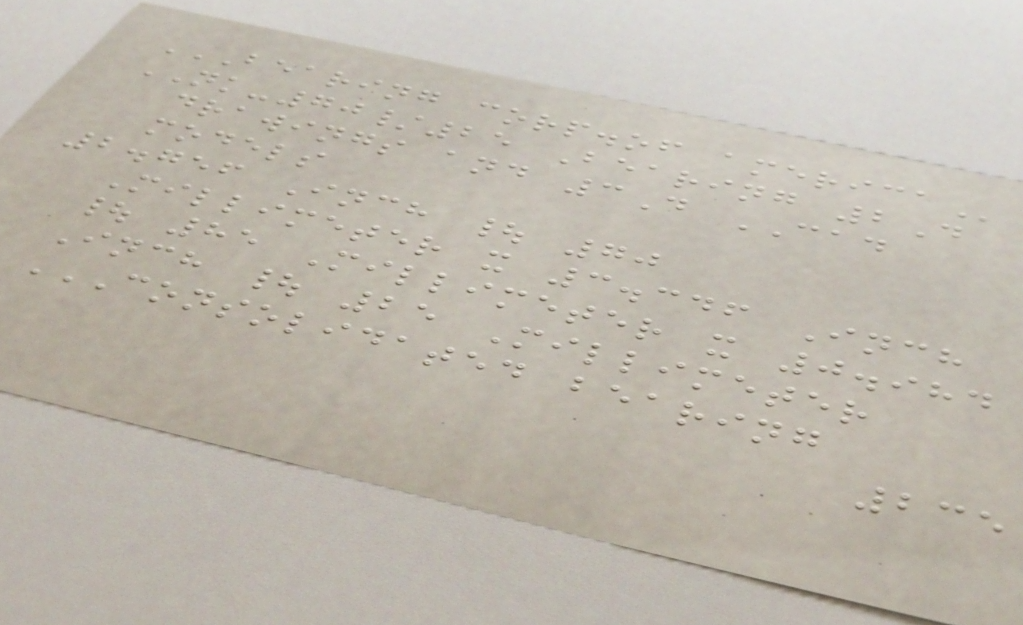BEARING CORP.OF AMERICA
NK-70/25 Bearing 2D
drawings and 3D CAD
models
2.756 Inch | 70
Millimeter x 3.346 Inch
| 85 Millimeter x 0.984
Inch | 25 Millimeter
CONSOLIDATED BEARING
235
